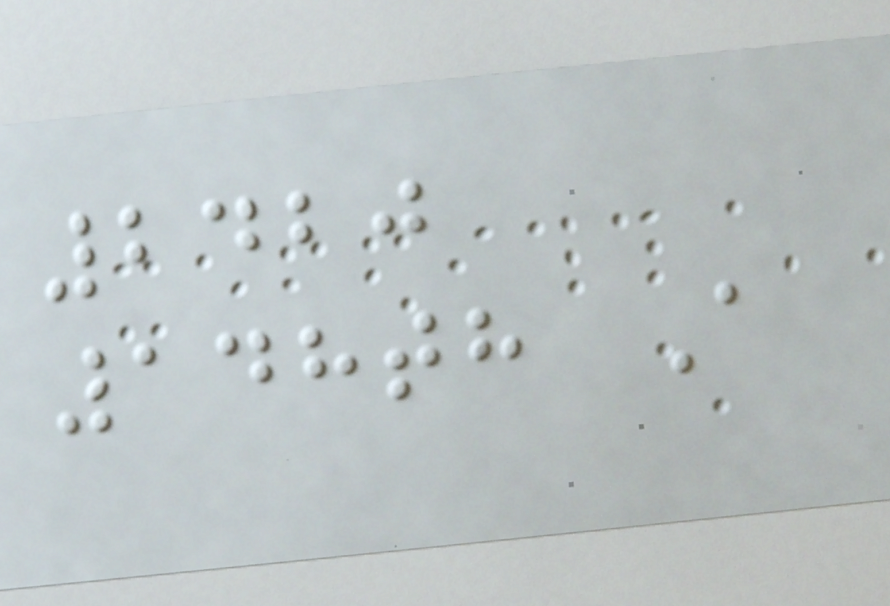2420
148th A
